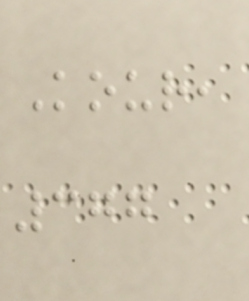Kour,
377
